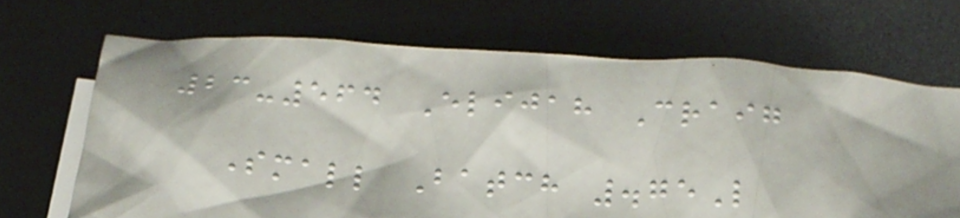23-564 Elijah Craig
Small Batch .75L
